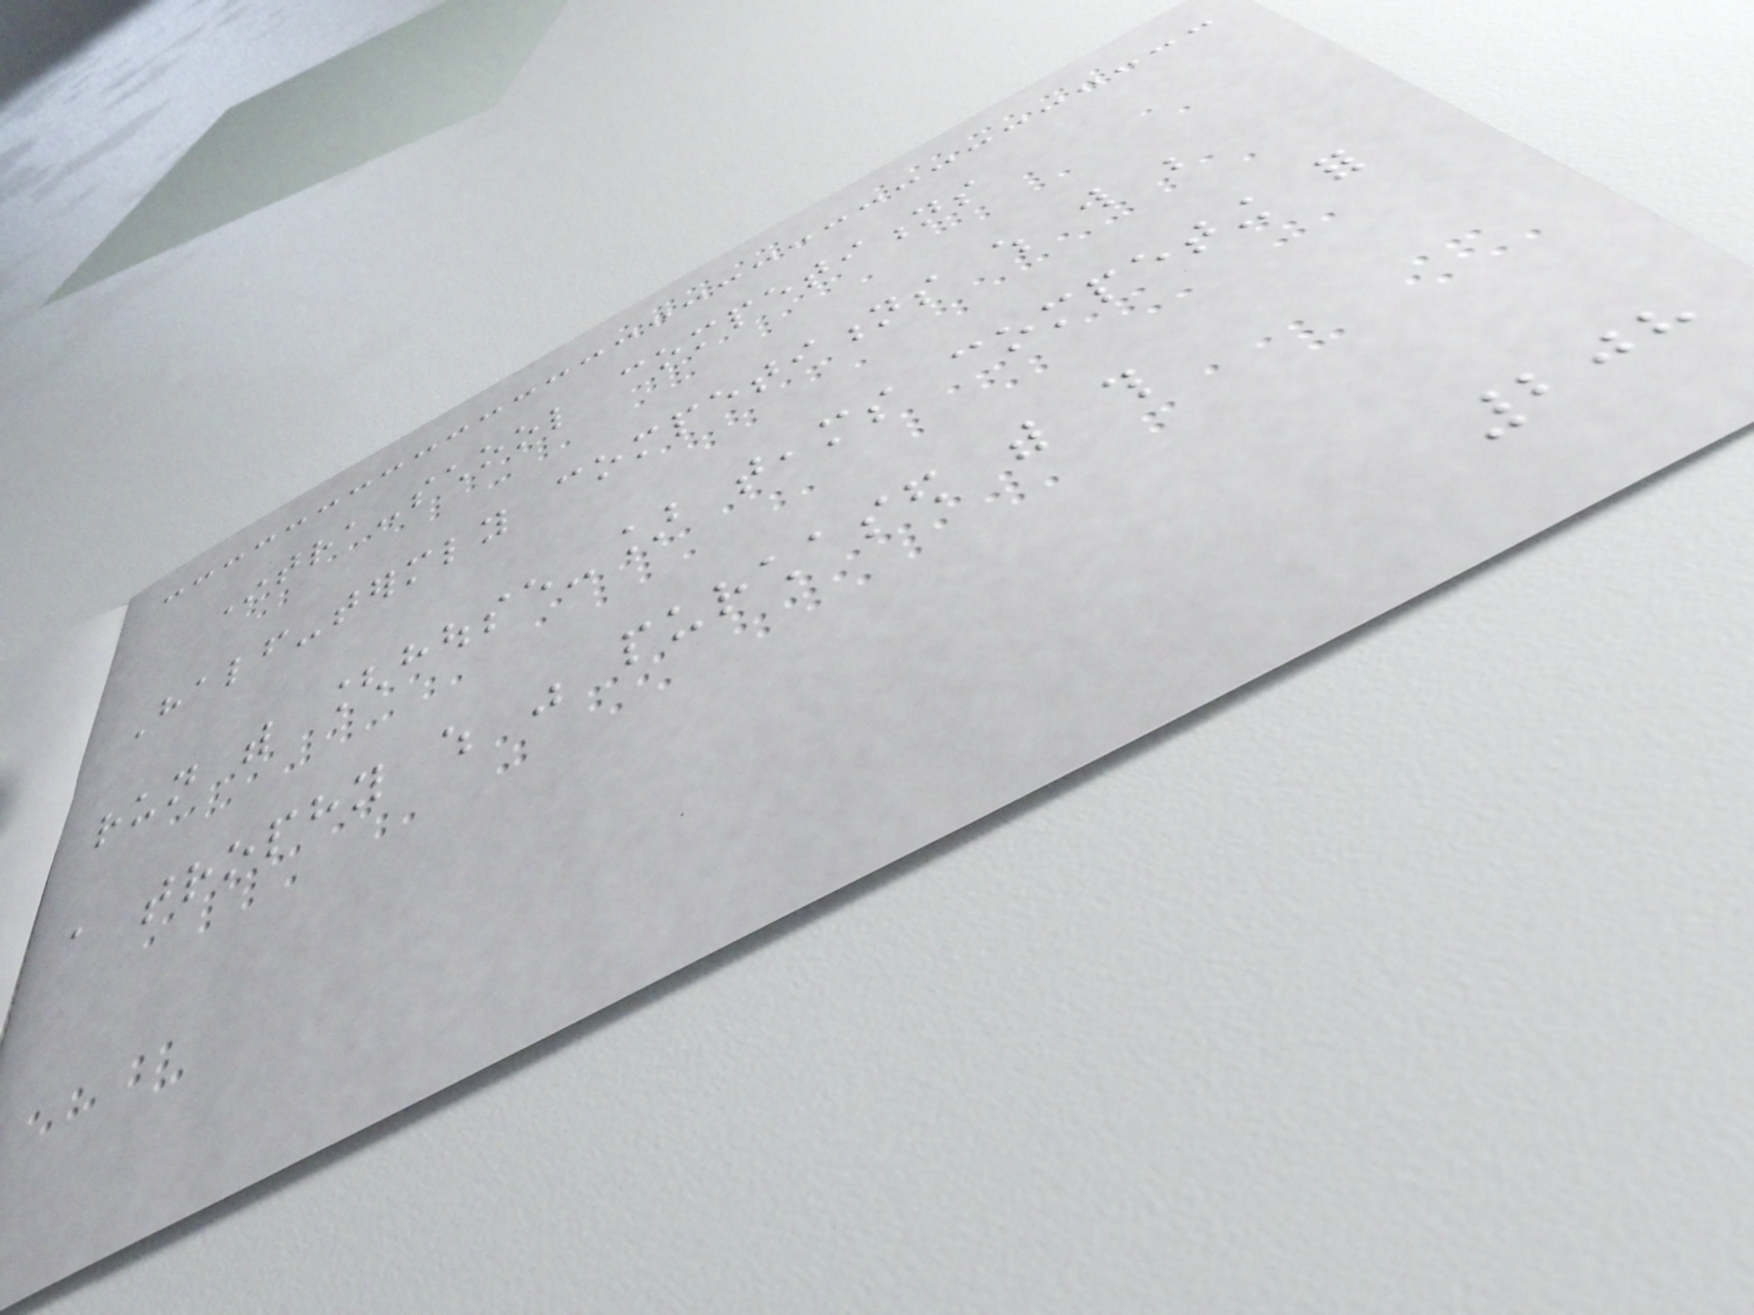Intra-school competitions
Half-termly competitions which will be
run with [house-] teams competing for
a trophy which was purchased with this
208
